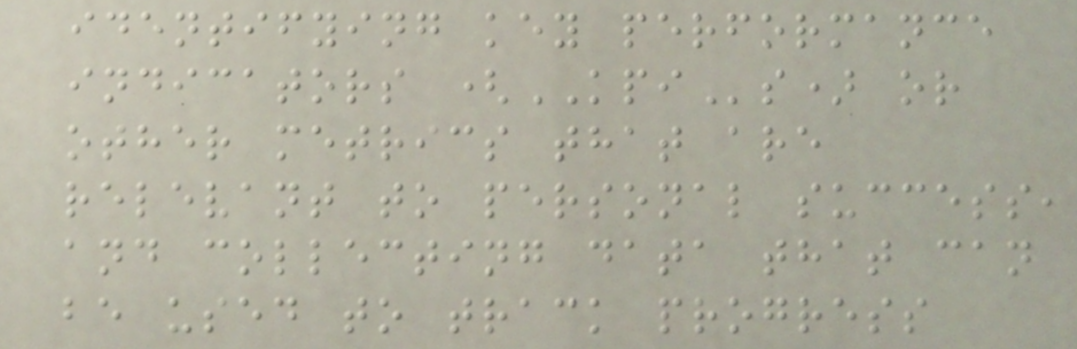identifying key performance
indicators (KPIs) or
other metrics that are
relevant to personal success,
and collecting data that can
be used to track progress
